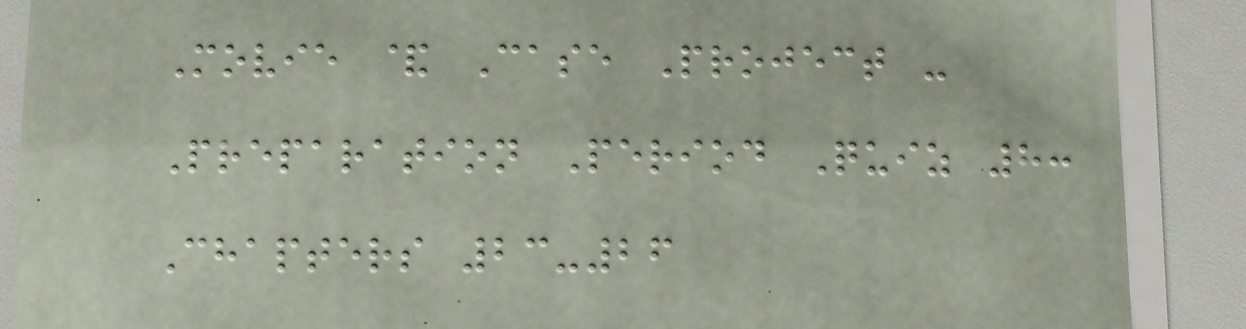Movie & Case Project -
Preparation Period Quiz 8:
Chapters 23-26
